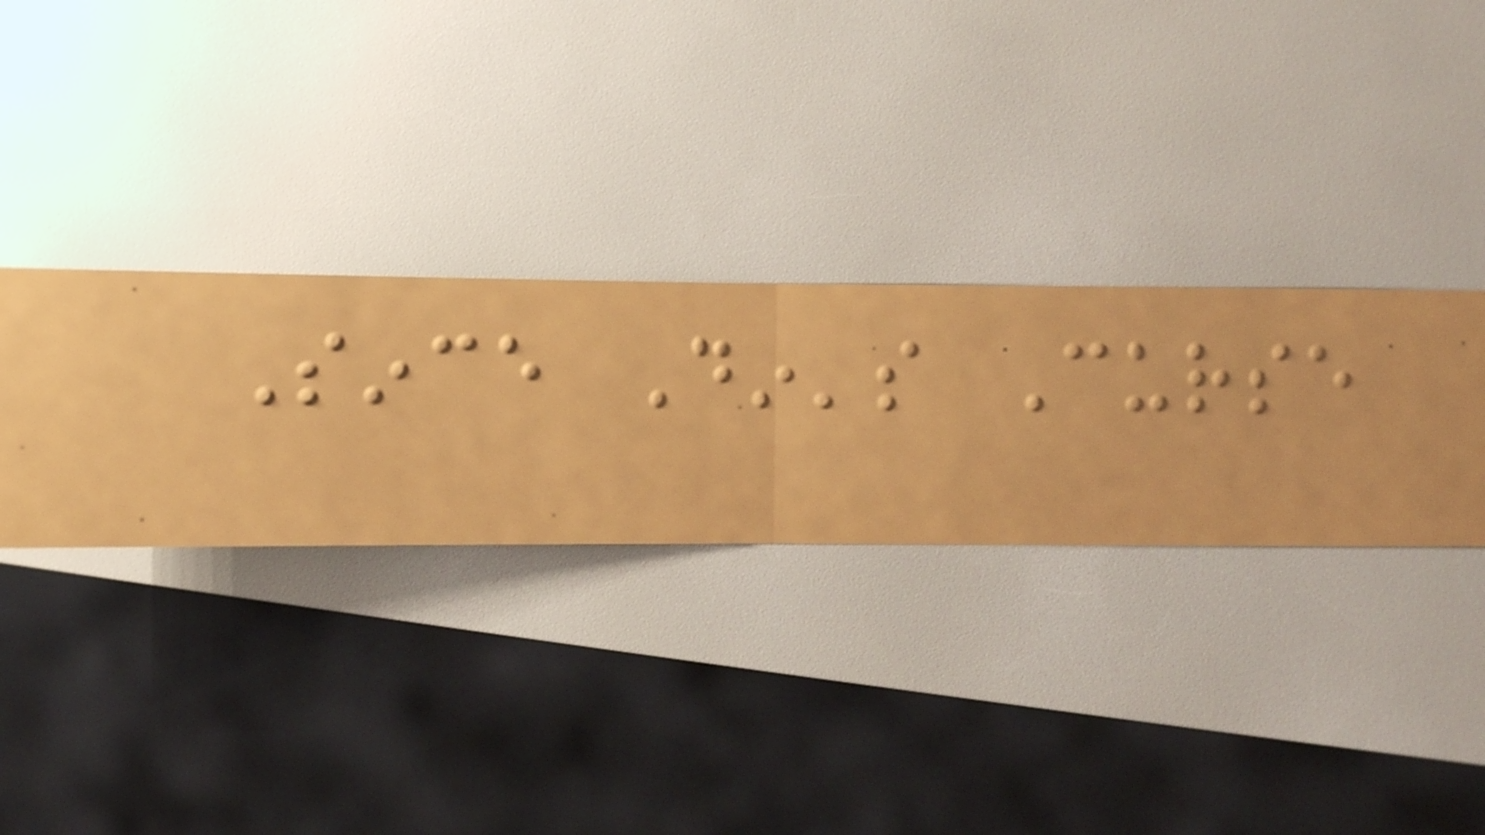Since Din's Curse
